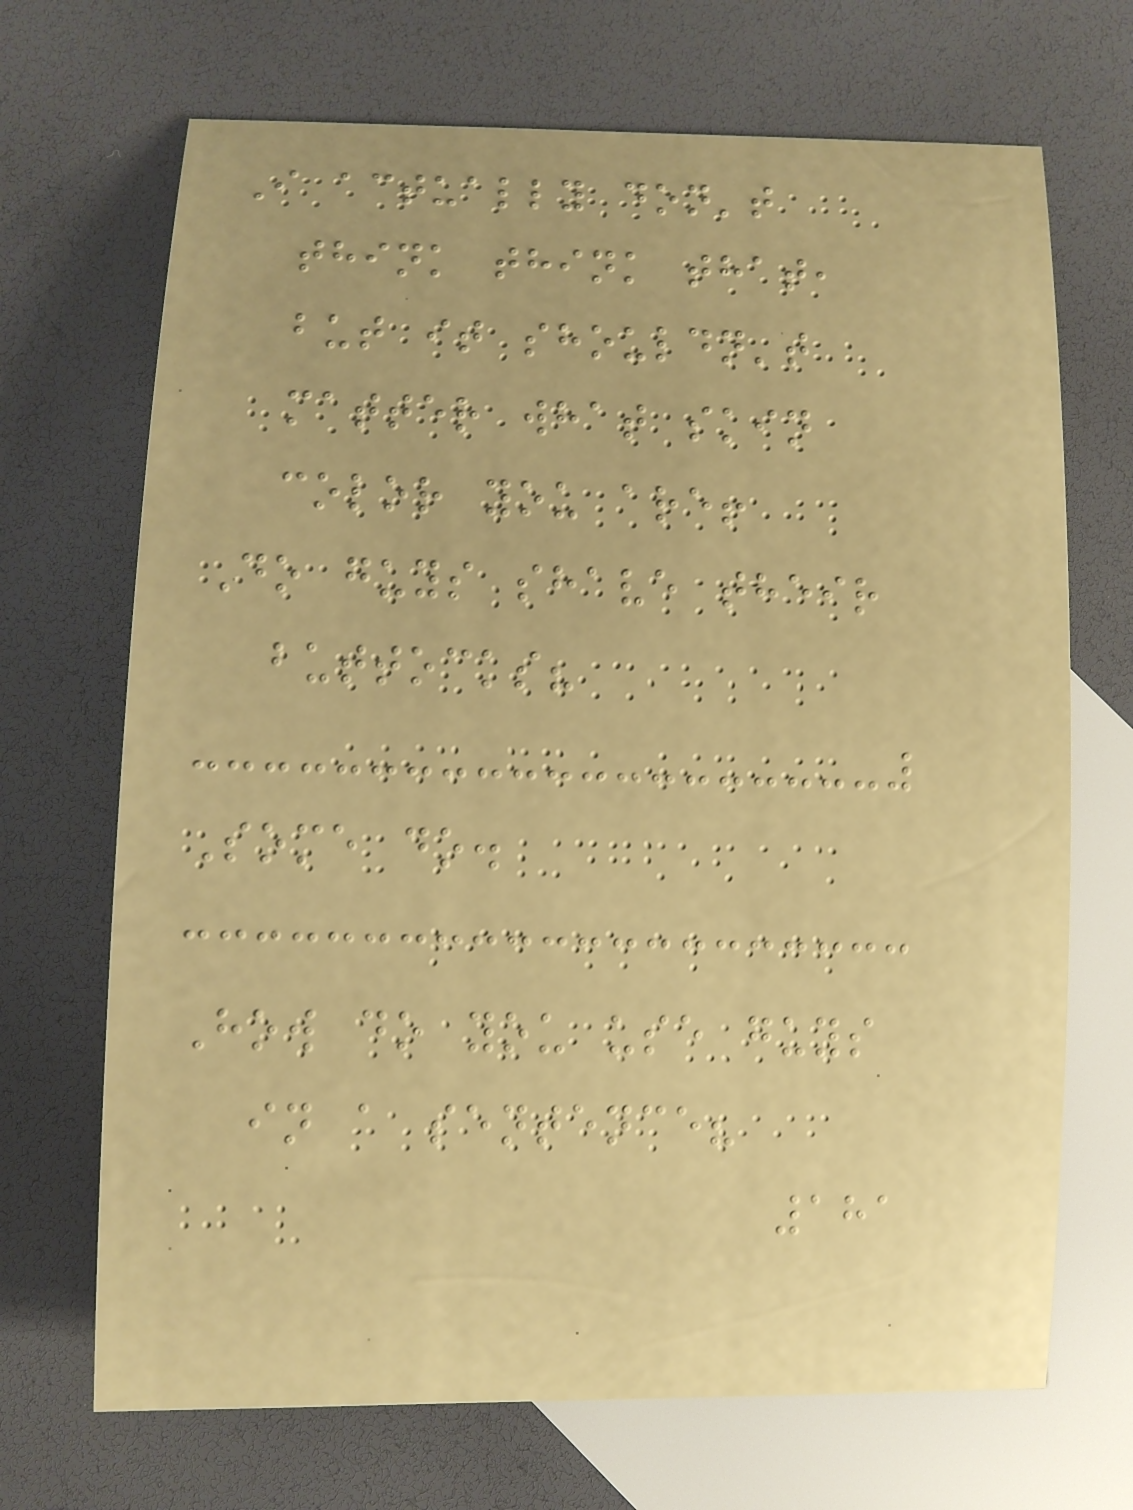I actually don't
think think that,
but it shouldn't
matter what skin
color you are!
Do guys shave their
buttocks?
Some do.
How do you use guys
in a sentence?
181
